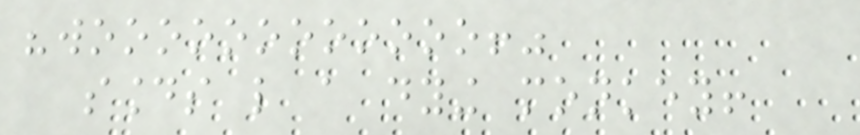"woooooooooooo!"
sounds like a dying monkey!
